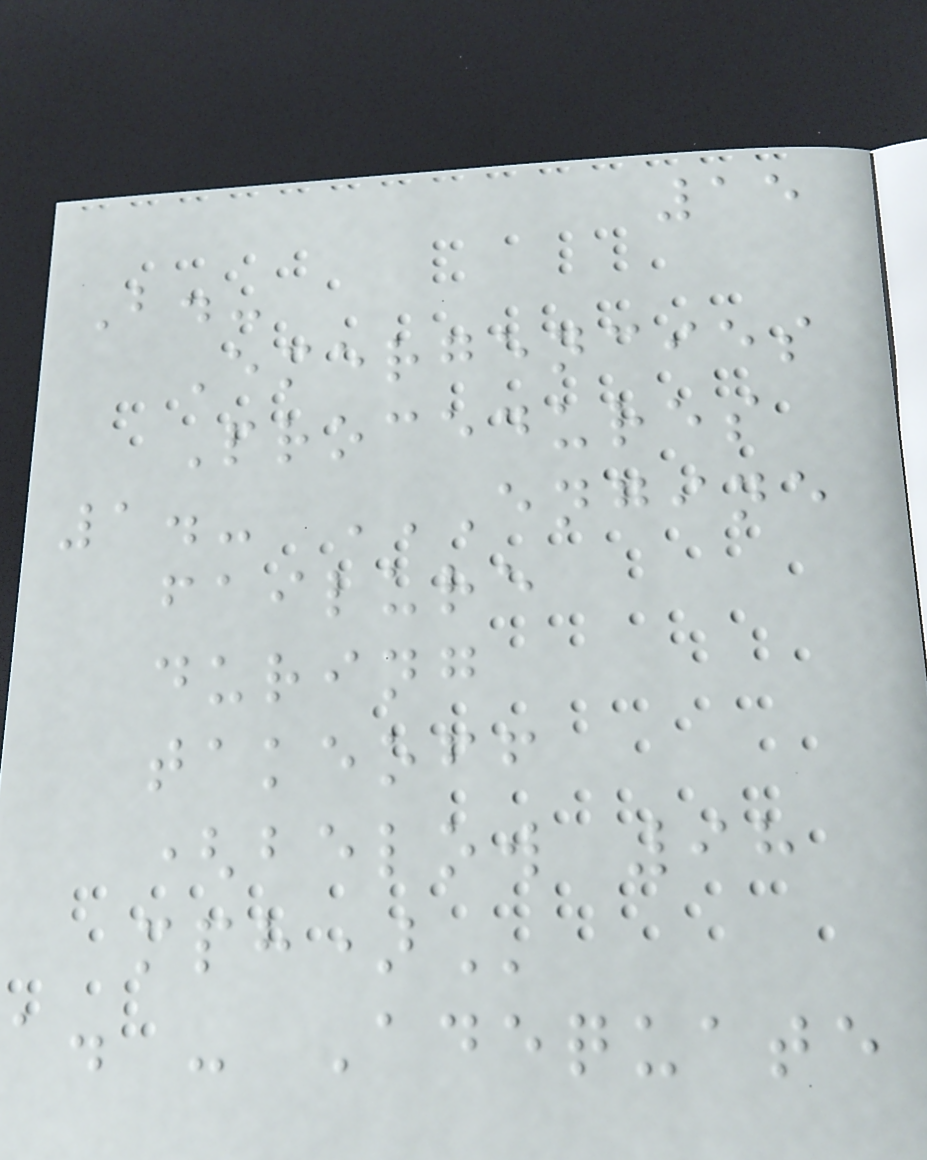15
B.-
Emergencies
Procedures
1.- ENGINE
FAILURE
DURING
TAKEOFF
(BELOW 98
MPH)
a. - Adequate
